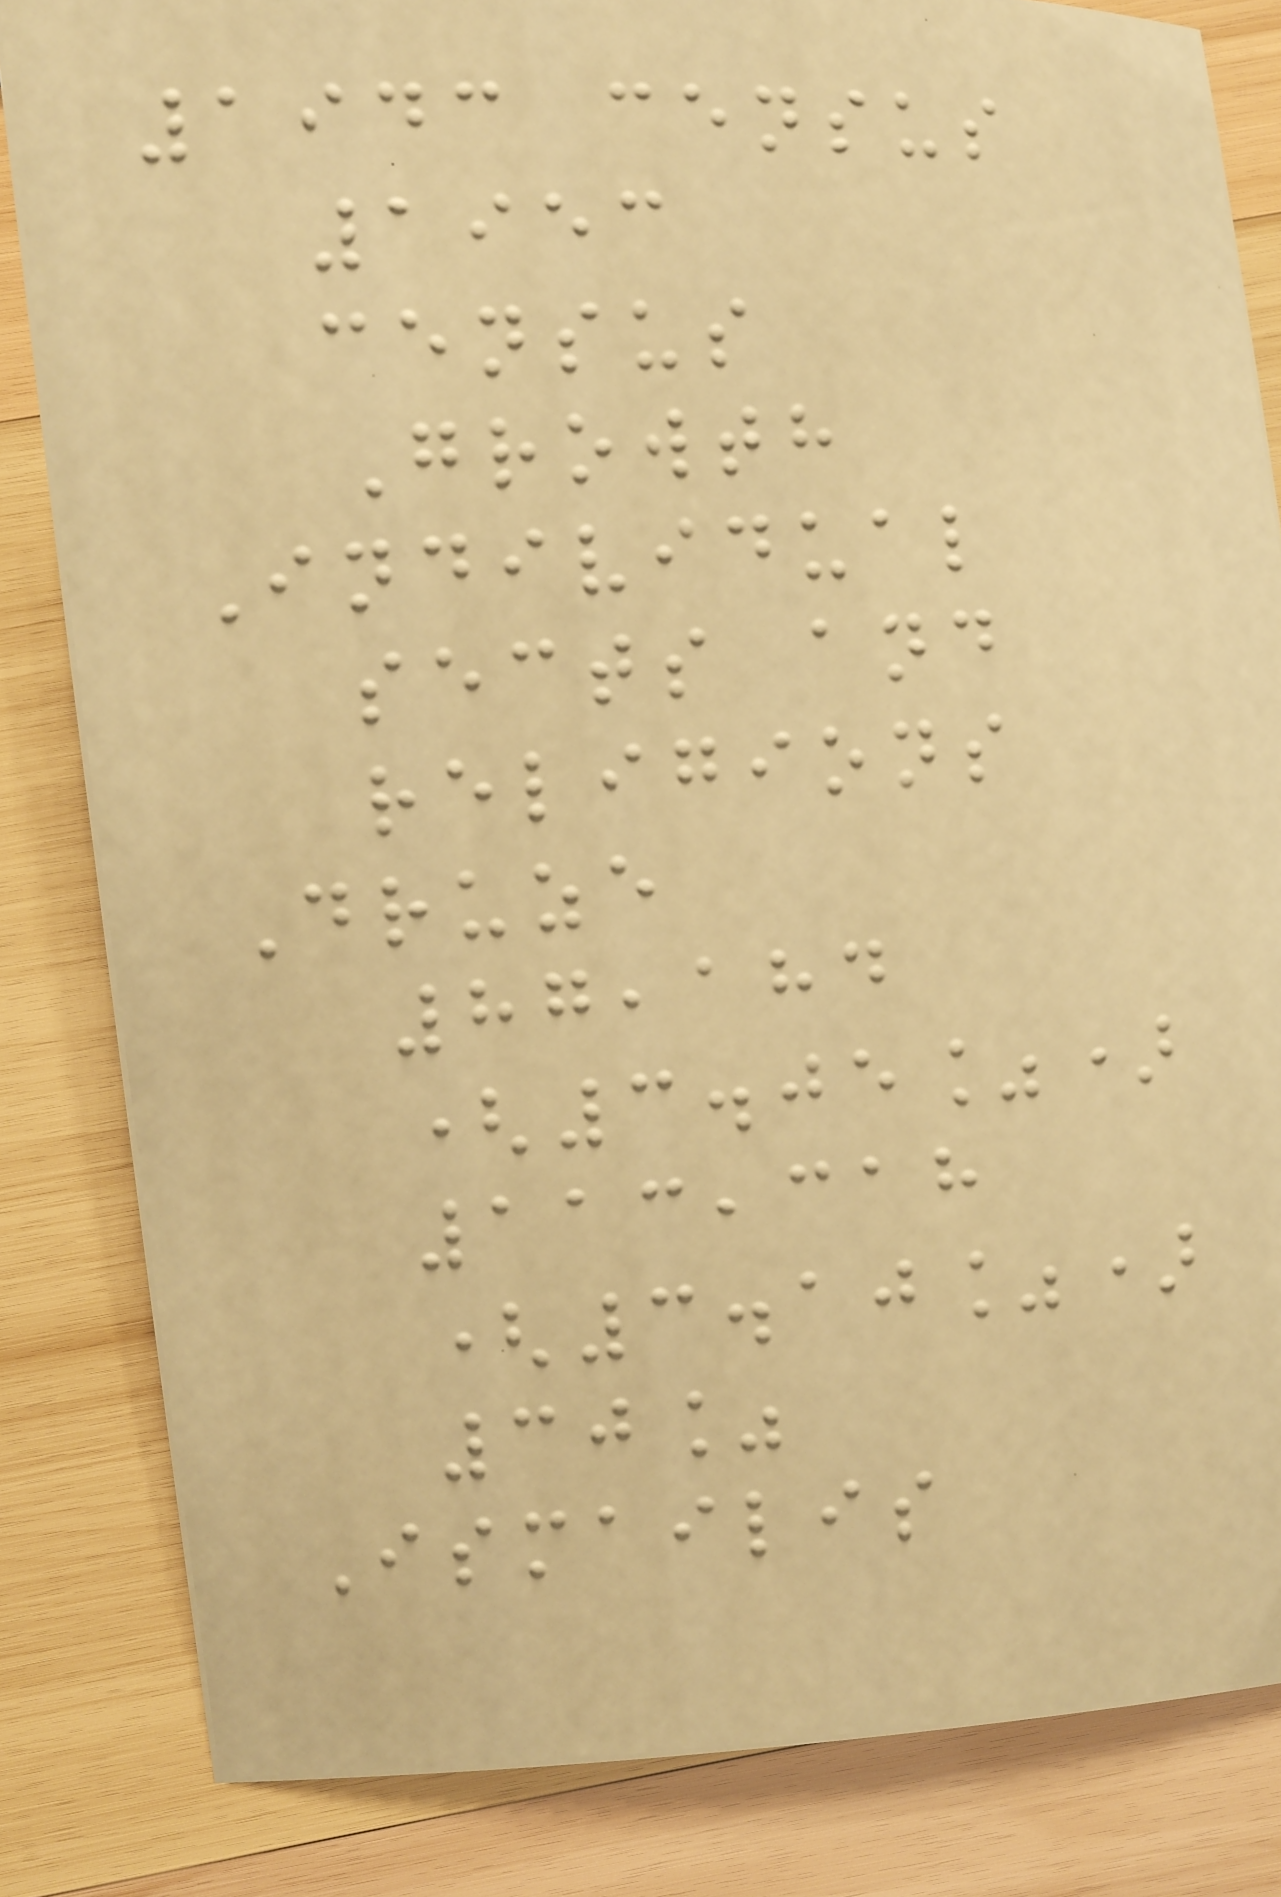1943 census
1953
census
Growth
Individual
sects and
religions
Druze
87,184
(3.05%)
113,318
(3.10%)
30%
Ismailis
